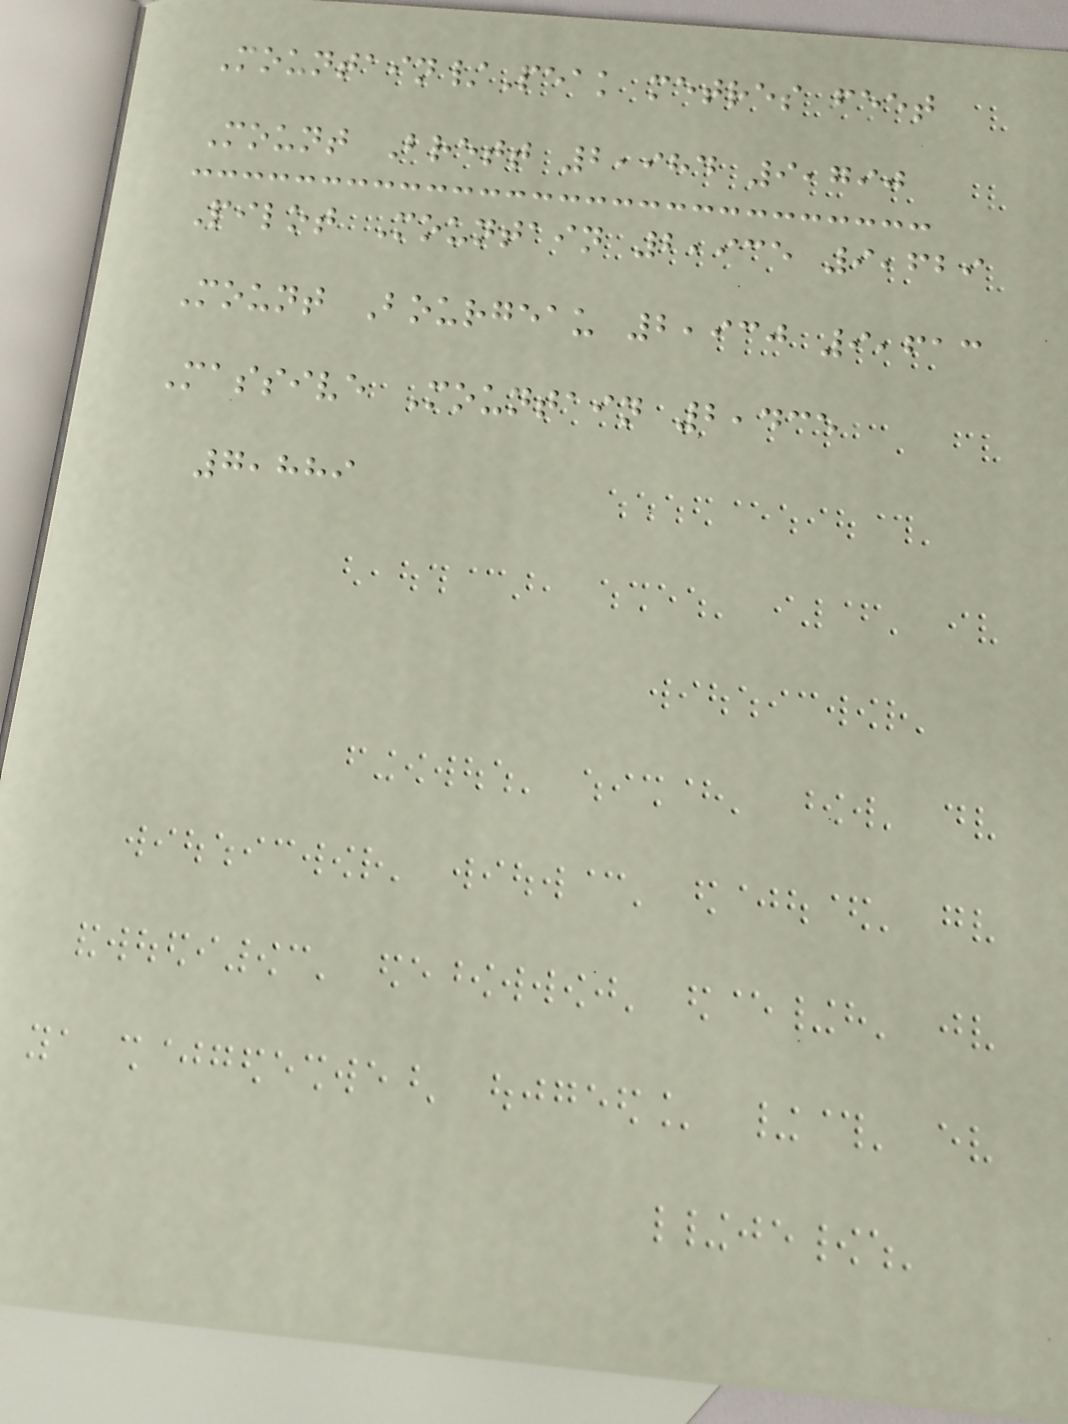Mountain/Peak metres feet
Mount Brett 2,984 9,790
Pilot Mountain 2,935 9,629
Mount Bourgeau 2,930 9,613
Massive Mountain 2,435
7,889
